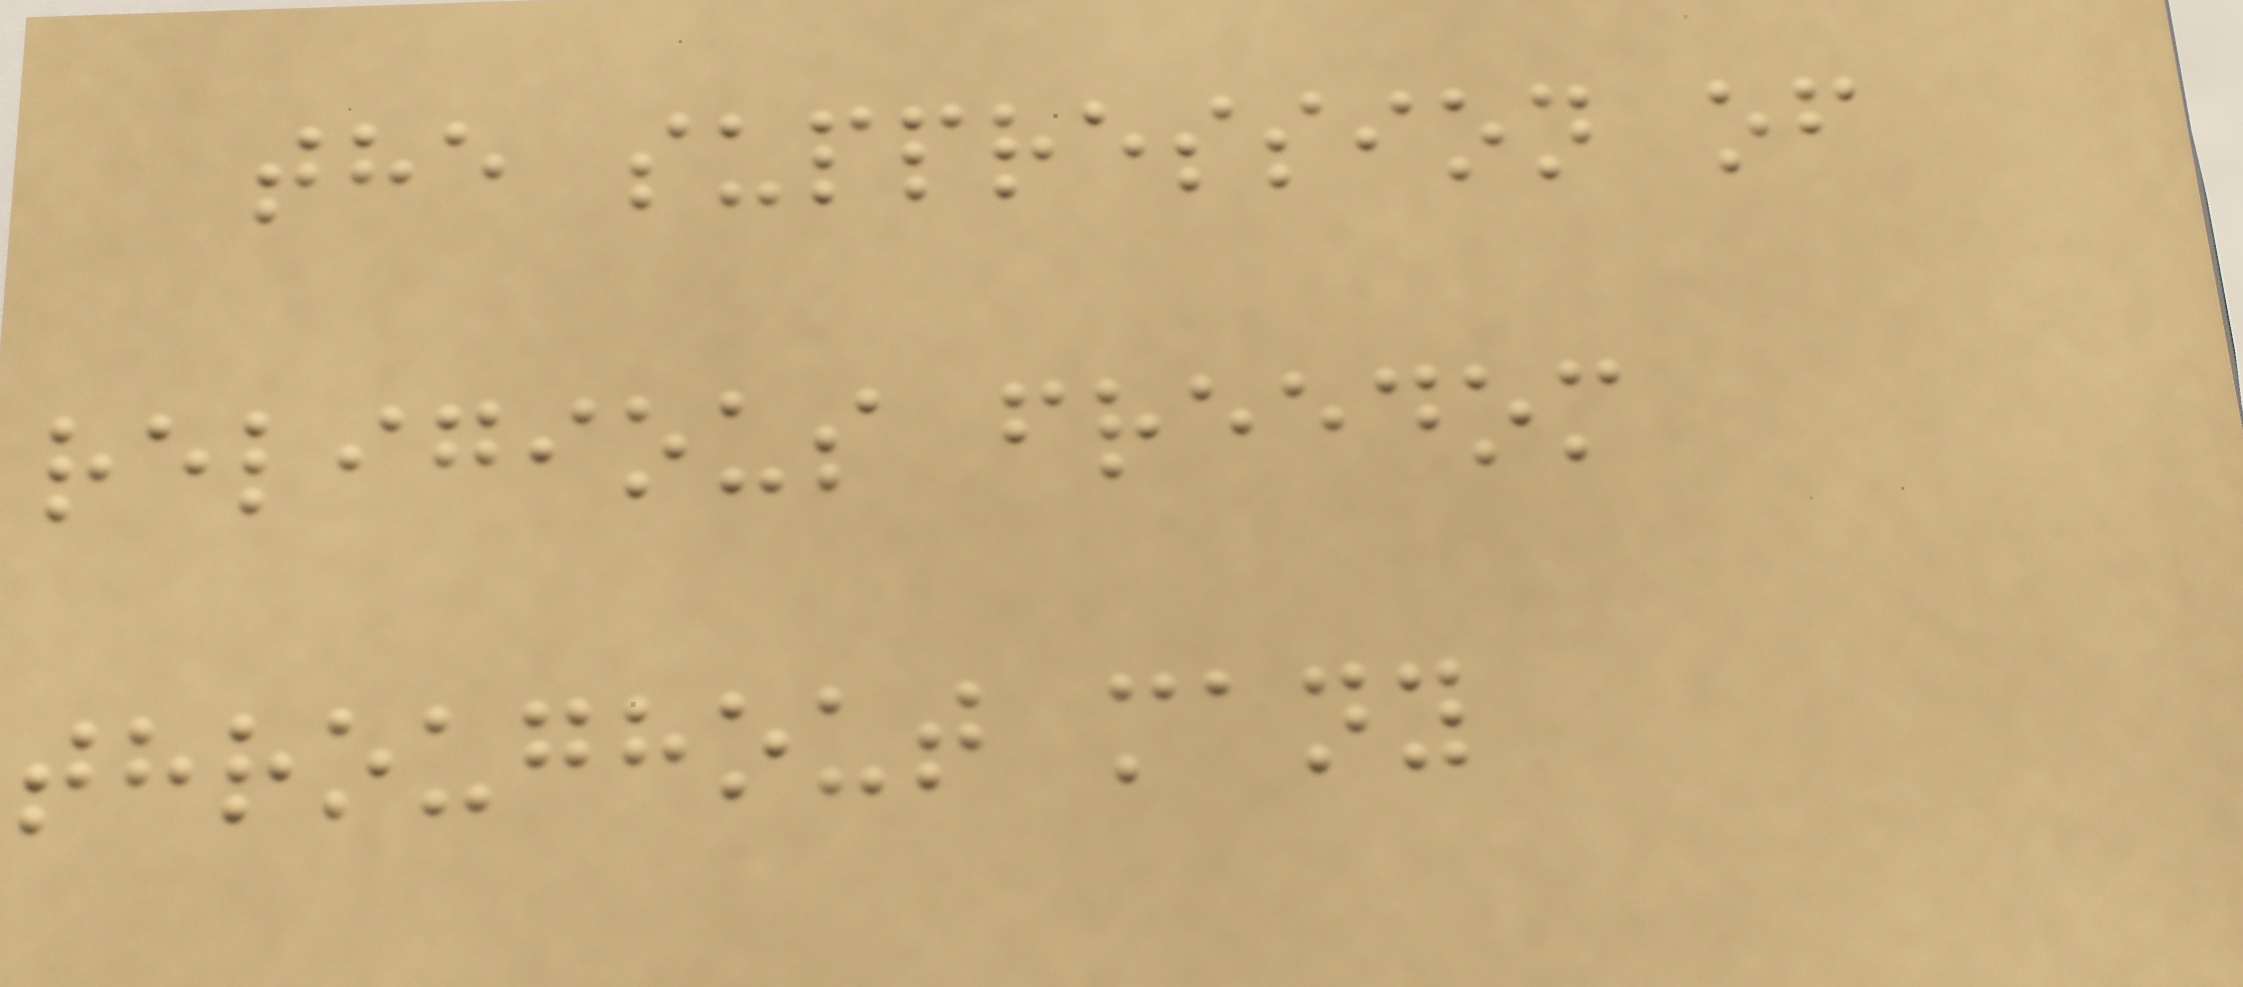the suppression of
religious freedom
throughout many
